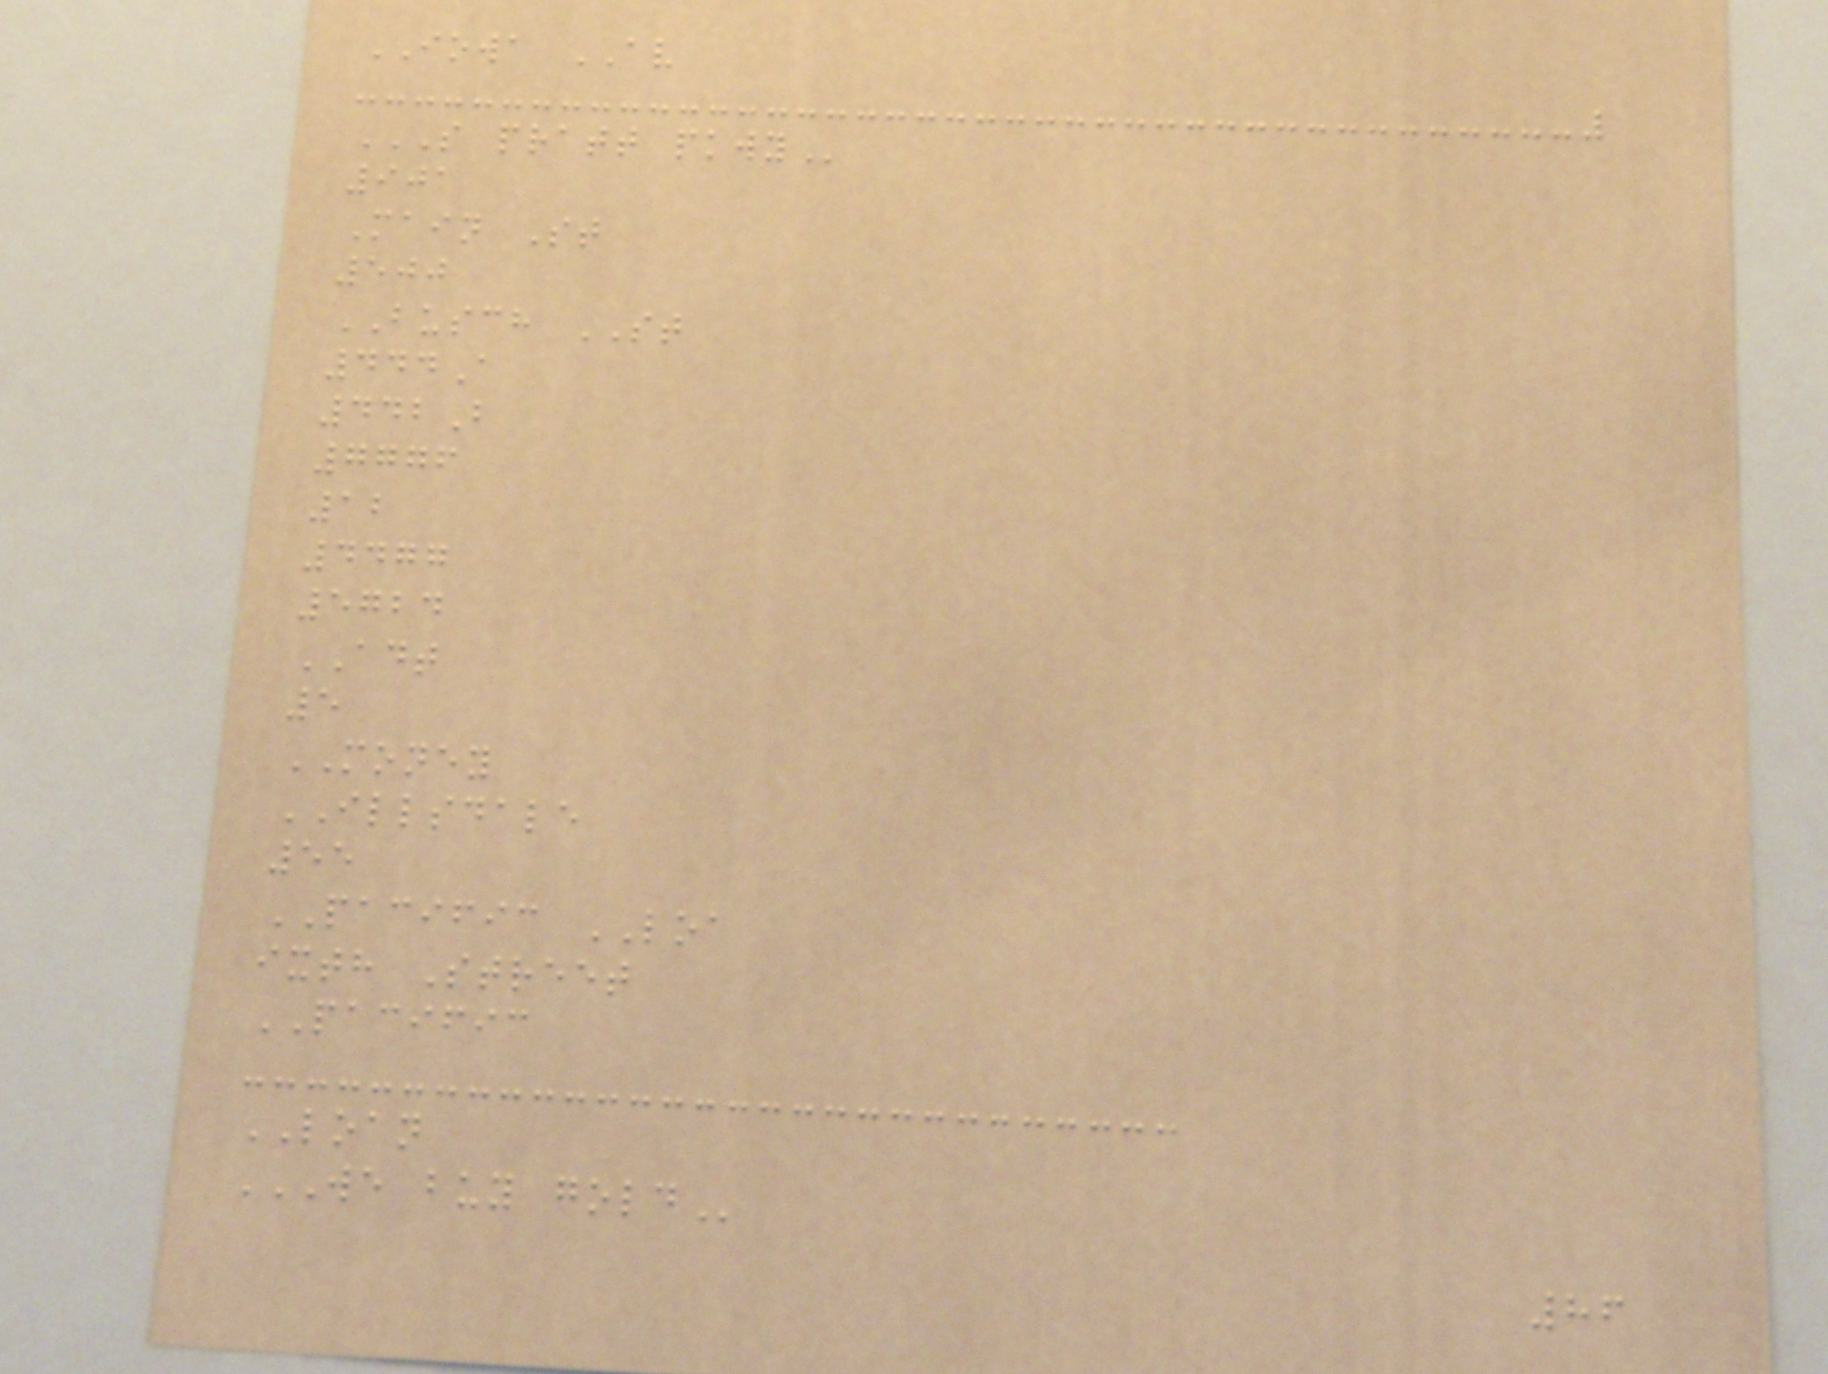IOWA AV
S PRATT PKWY
901
Main St
500
BUSCH ST
444A
442B
7776
12
4477
5724
ADT
5
MONEY
ILLSDALE
55
PACIFIC LOA
ixth Street
PACIFIC
LOAN
WE BUY GOLD
86
